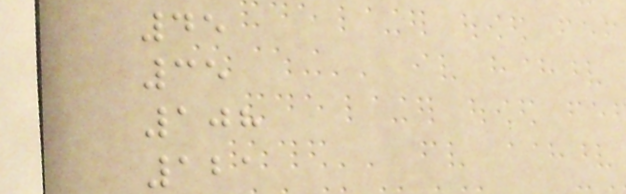45
35
108
121
